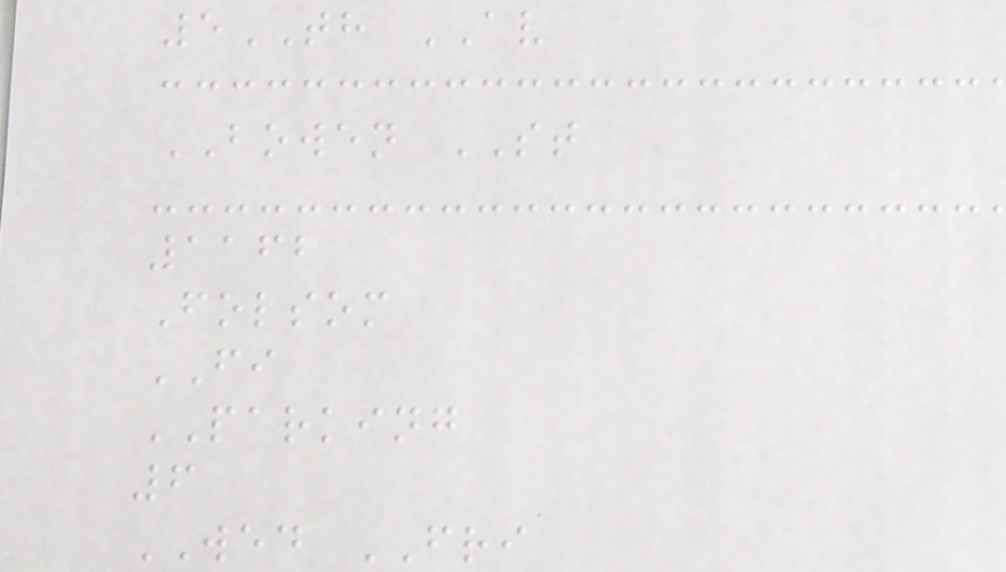5TH AV
BOWEN ST
1162
Folsom
FI
PARKING
6
WED FRI
